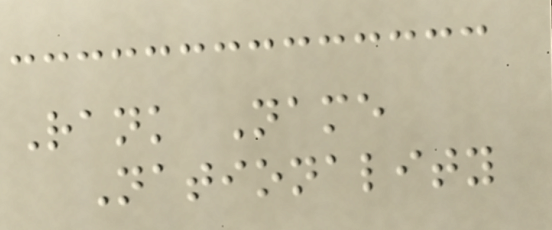Rank Name
Nationality
